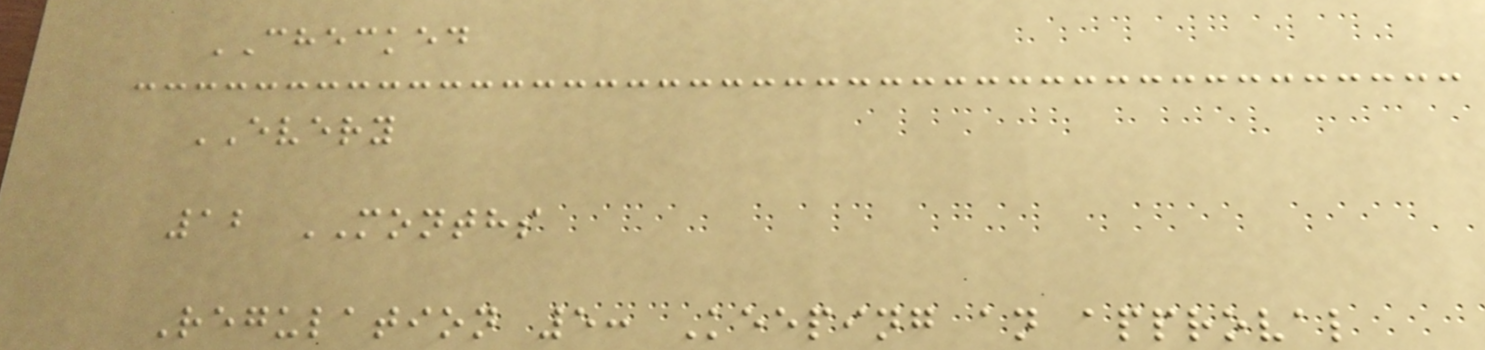CHECKED
EVERY
12 MONTHS
Regulation 5: Keeping an approval
